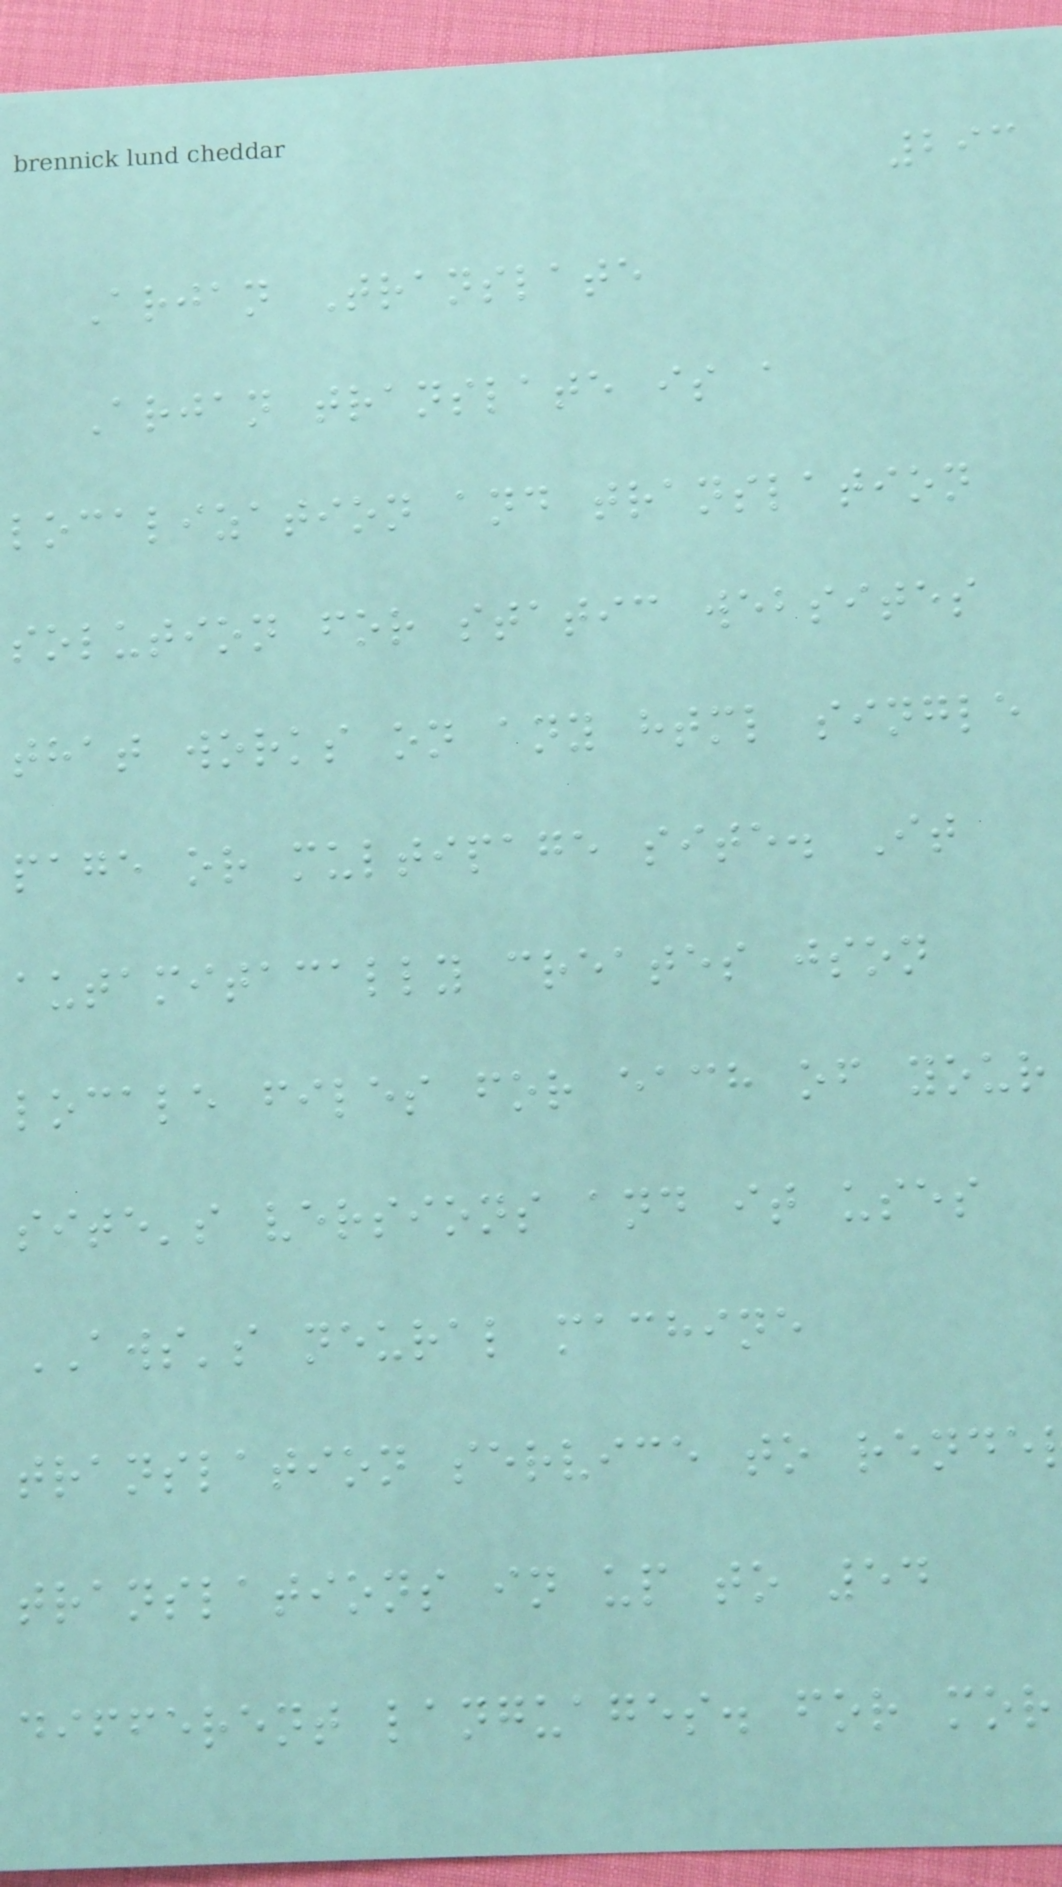293
Arjan Translate
Arjan translate is a
localization and translation
solution for static websites
that works on any html single
page or multipage site. It
autamitacally creates json
locale files for each of your
site's versions and it uses
AWS's neural machine
translation service to rende
translations in up to 54
different languages. for mor
